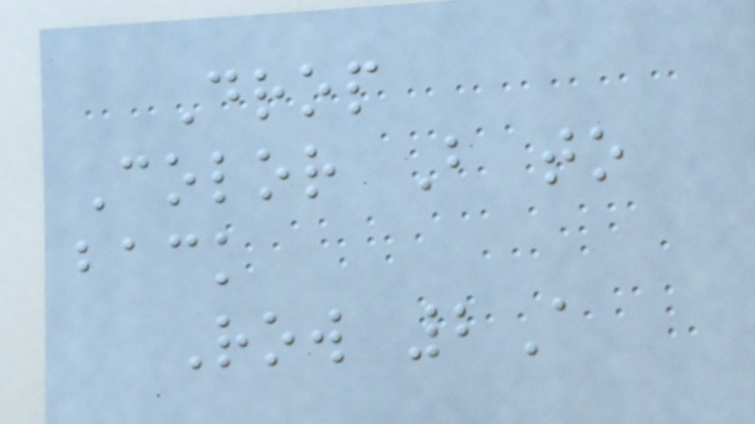Drop
Color B to
back
Row 2A
